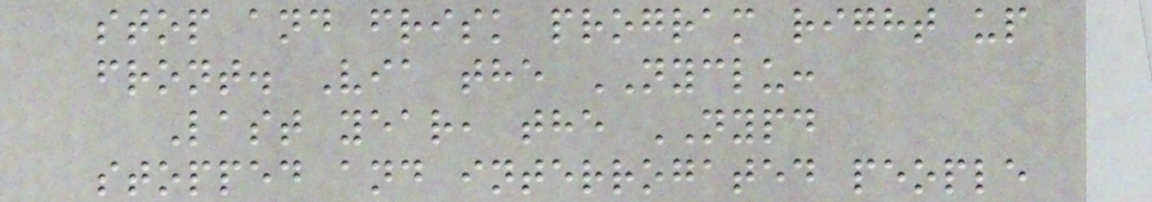stop and frisk program right up
front. Via the NYCLU:
Last year, the NYPD
stopped and interrogated people
